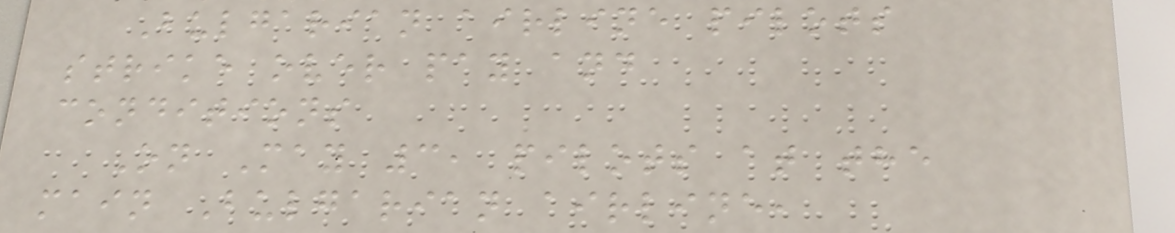Bulgarian airline pilots
strike over pay and
conditions
On May 3, pilots at the
main Bulgarian airline,
